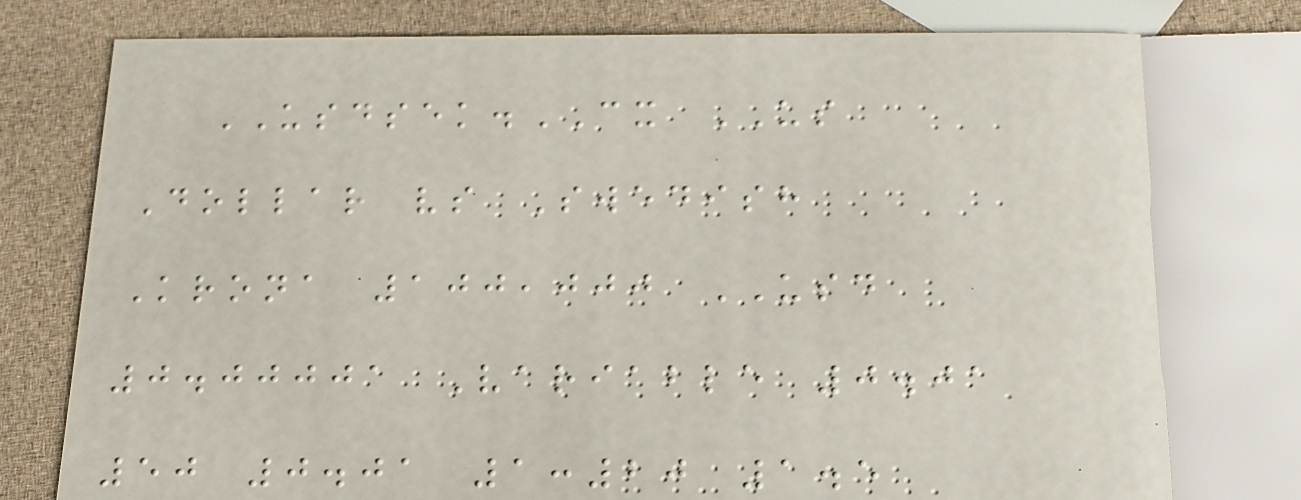USDSEK.CX US
Dollar vs Swedish
Krona 100,000 USD
0.00001 Variable 0.01
50 0.01 1:20 1.5
